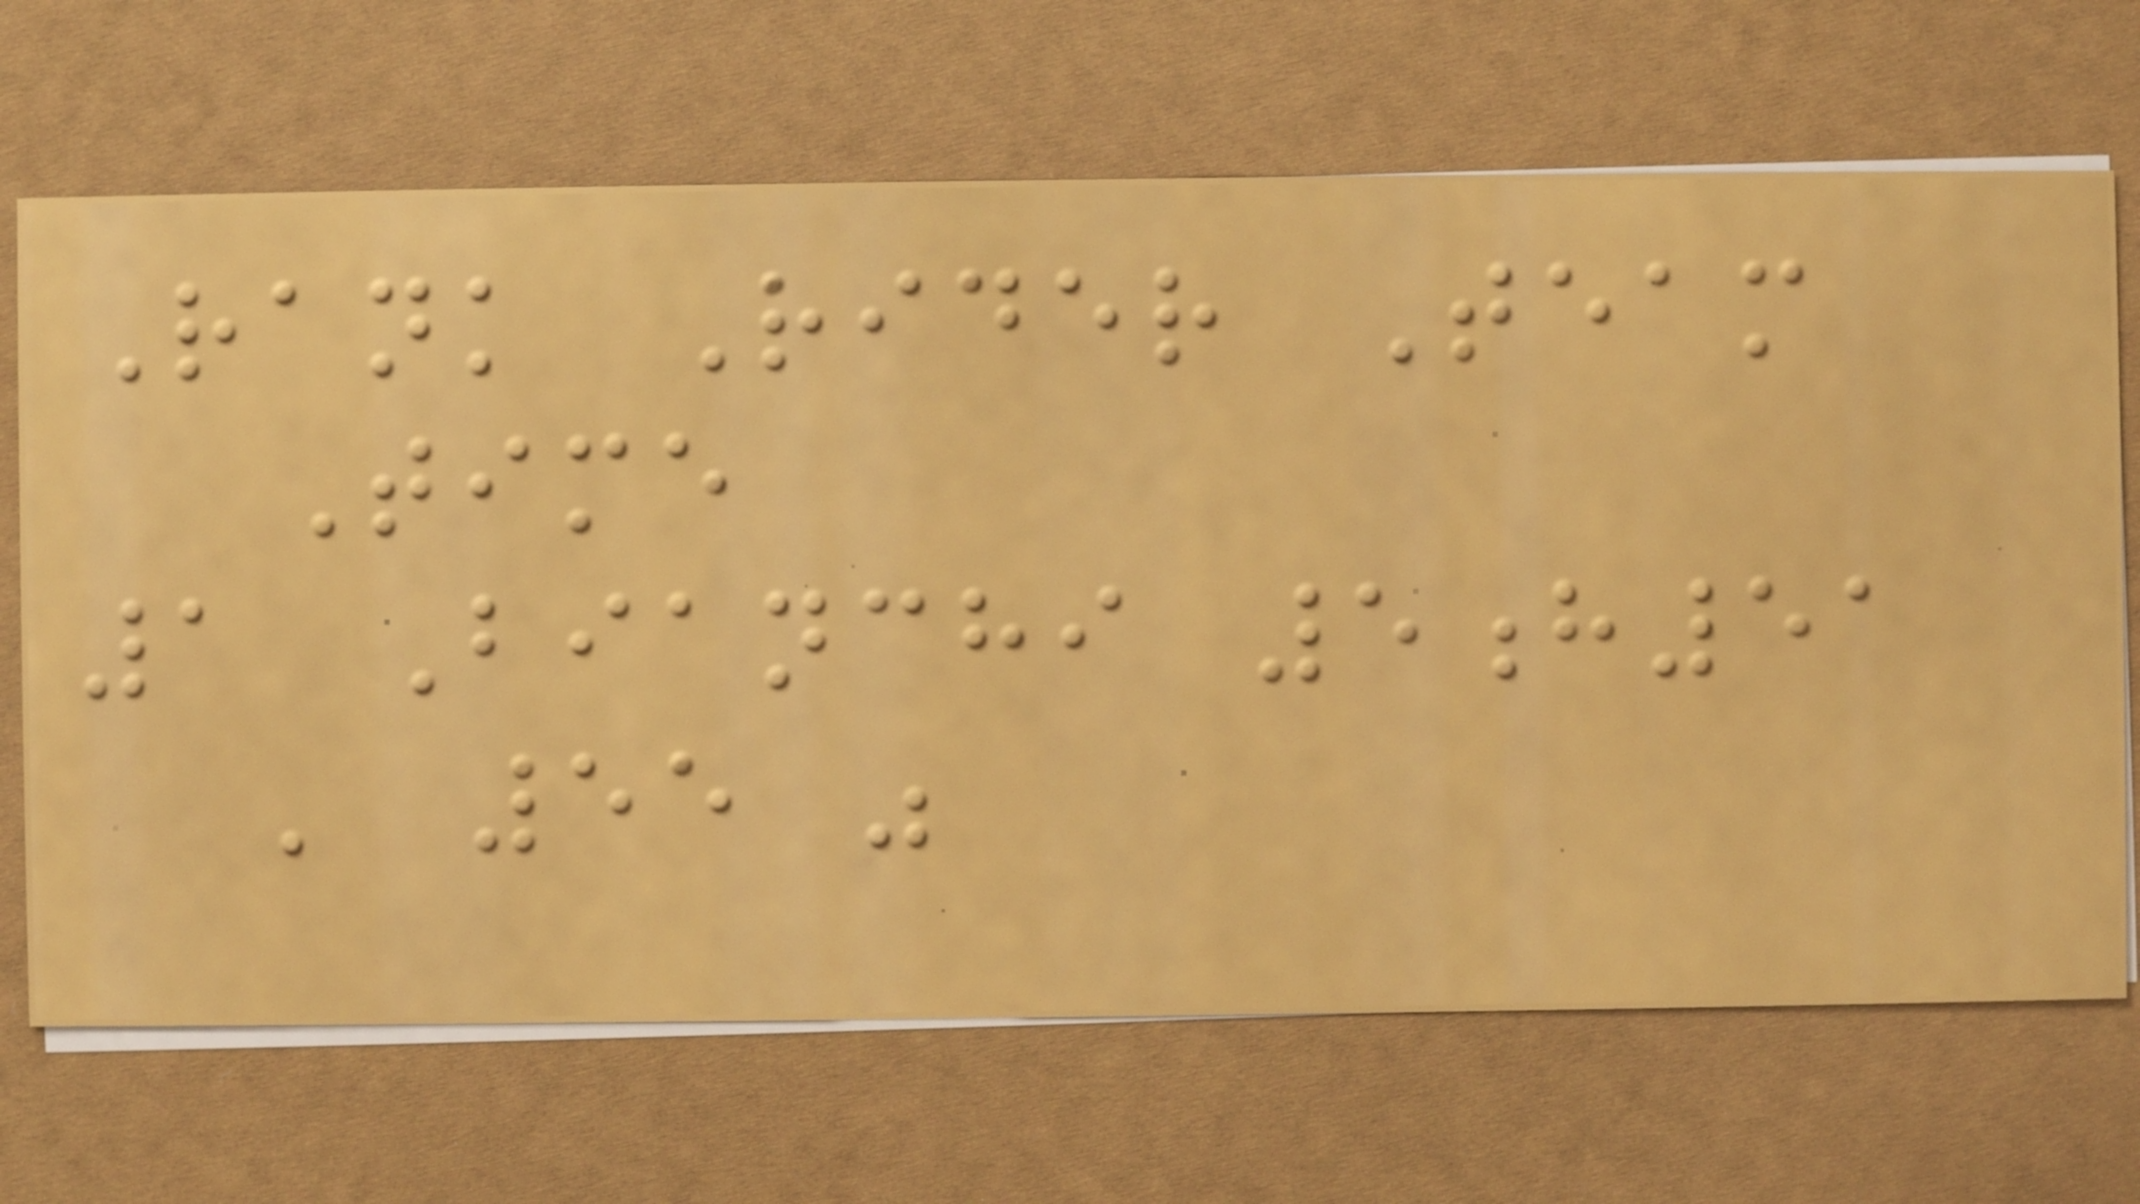Rank Rider Team
Time
1 Bianchi 5h51
' 55 "
